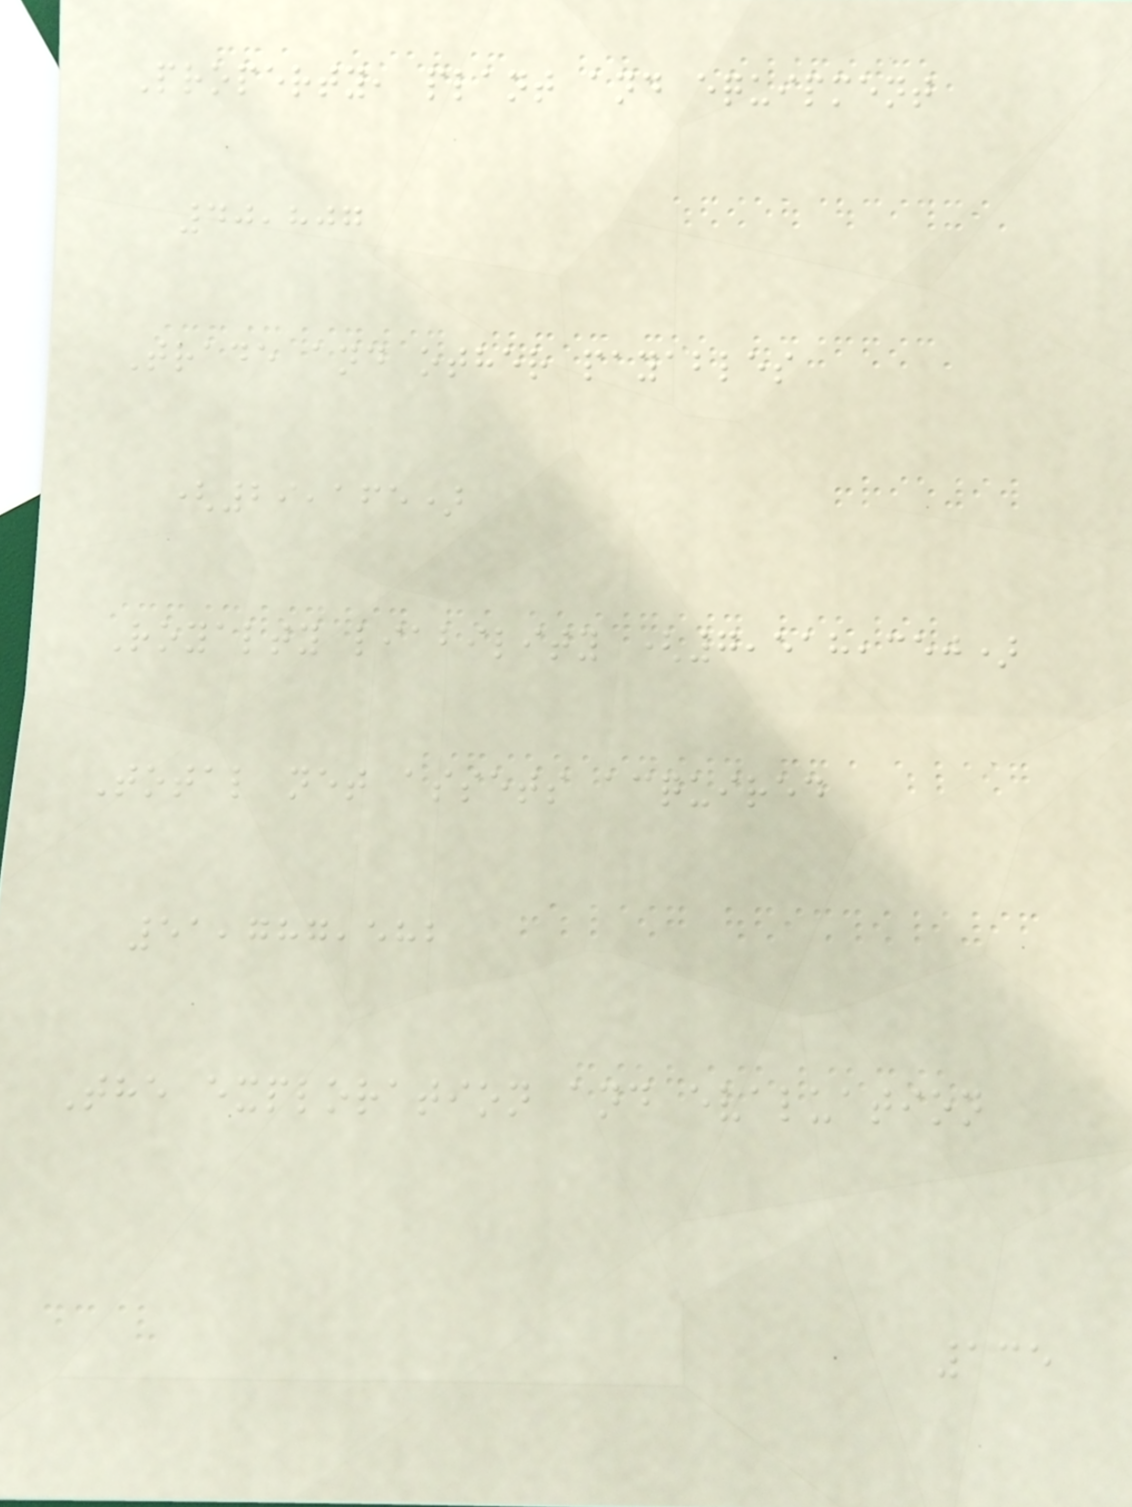Property, plant and equipment
40,807
Trade and other payables
(29,165)
Royalty liability (7,518,350)
Total net assets acquired
51,787,582
The exploration and evaluation
135
